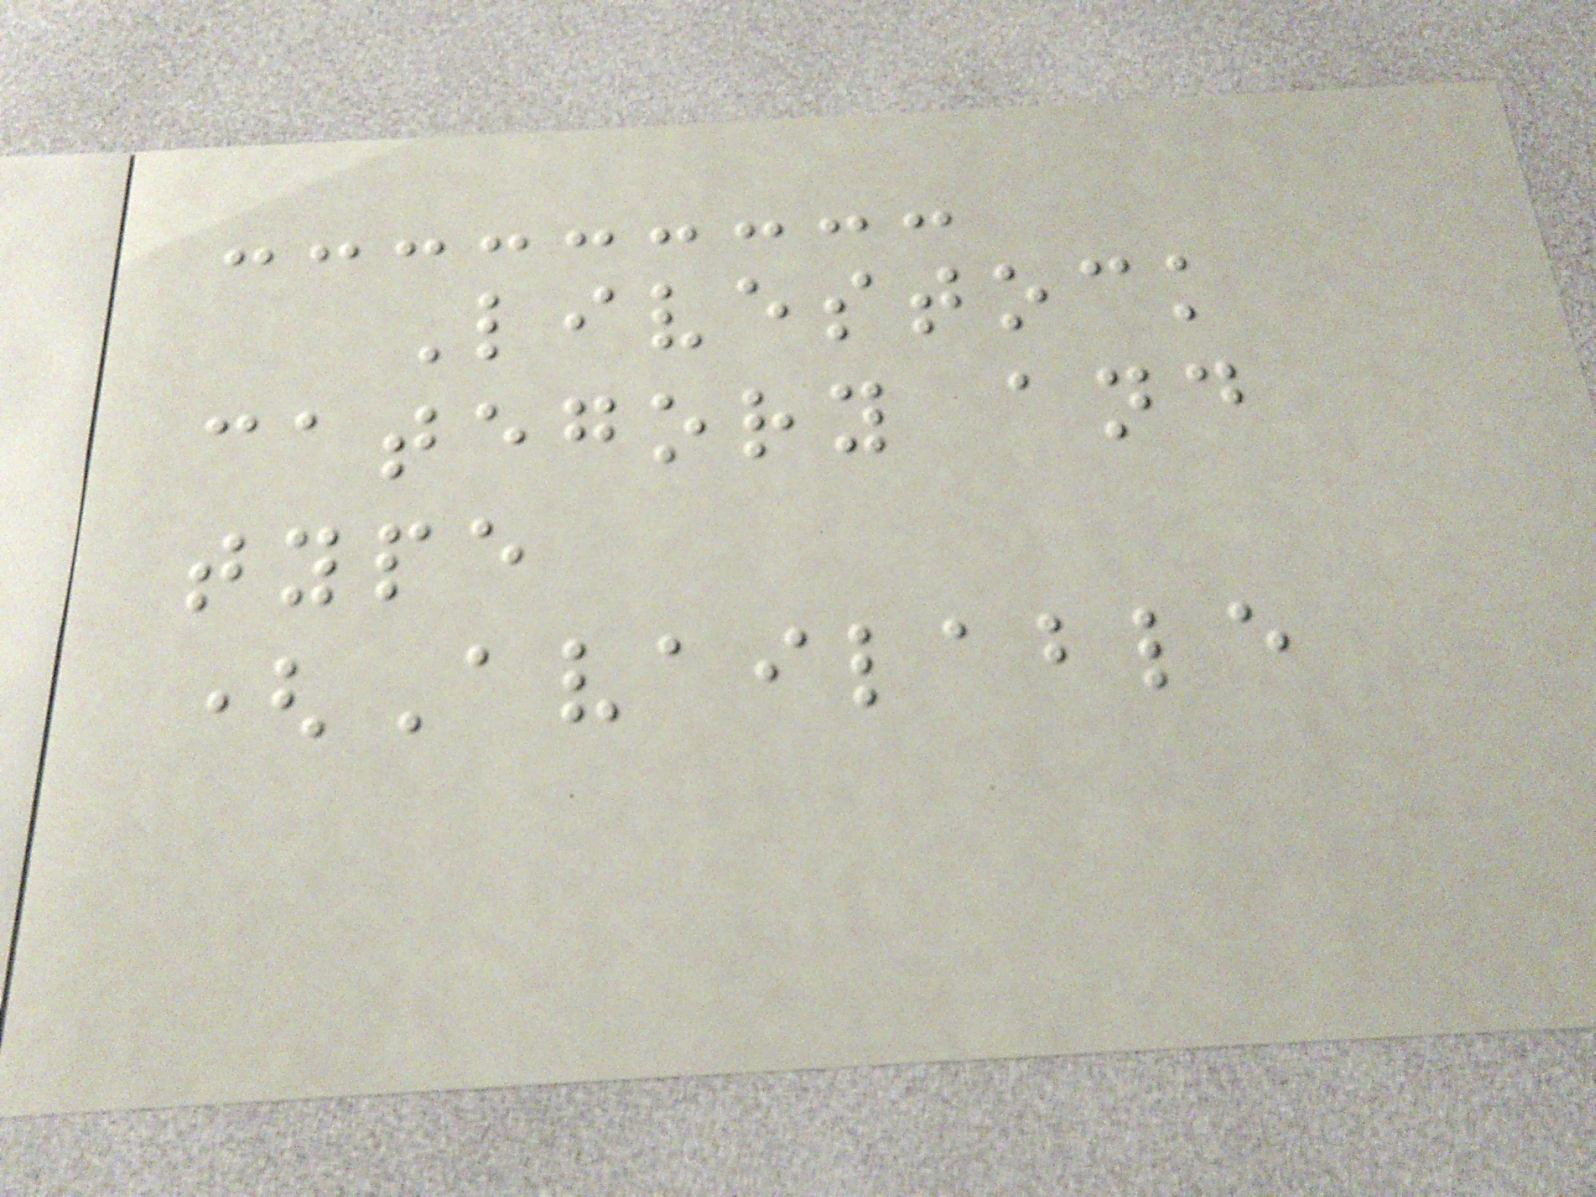Livestock
category and
type
(Available
